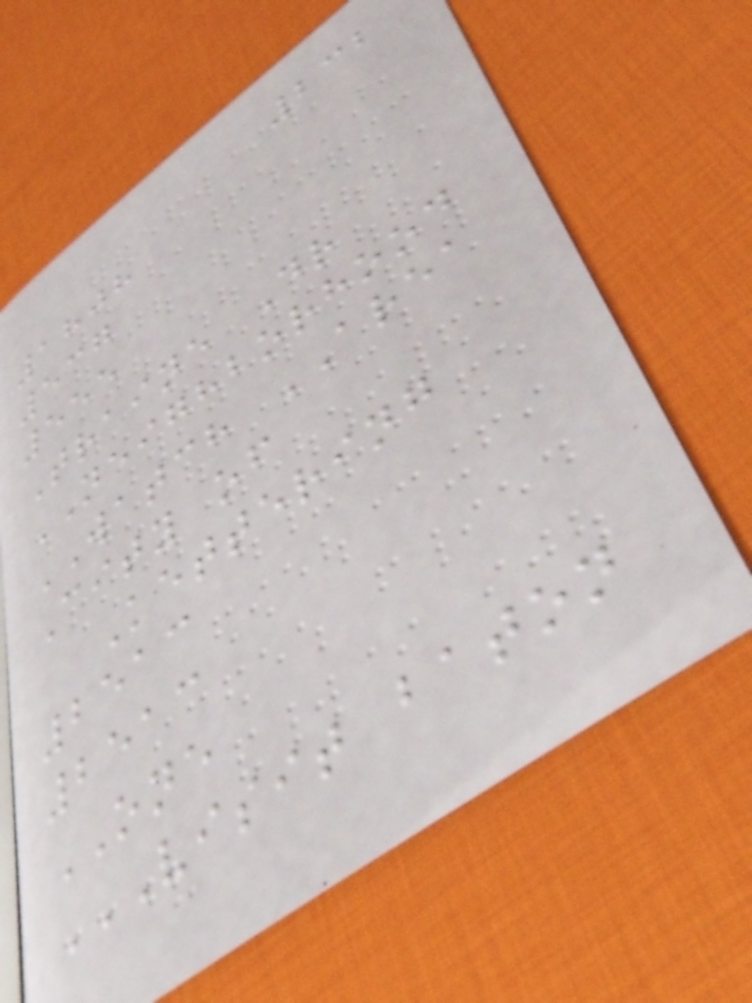232
1808
537
555
Traine Dr
NEIGHBORHOOD
WATCH AREA
City of
Kettering
2513
2513
ONE
VISIT BATON
